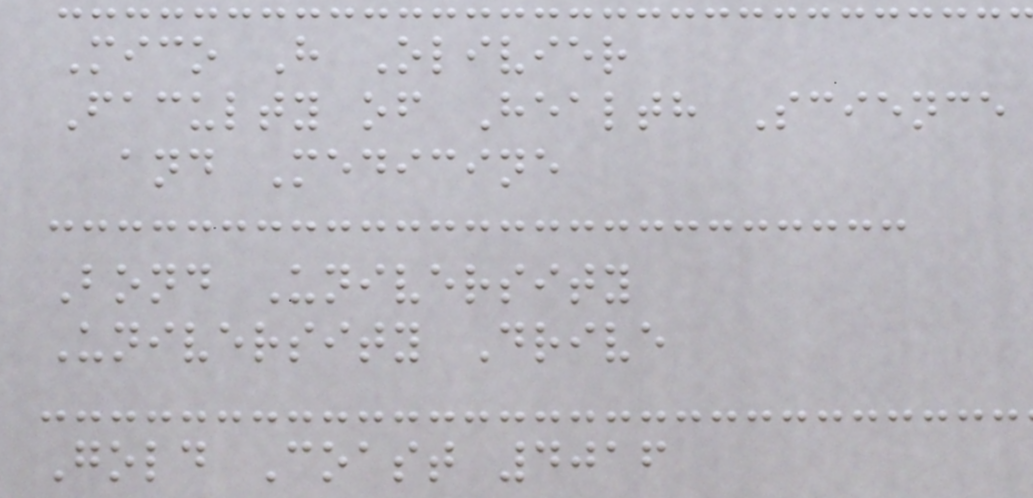Mico H Olivier
Faculty of Health Science
and Medicine
Bond University
University Drive
Gold Coast 4016
